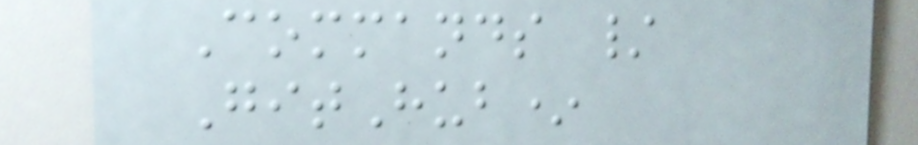Commands /
GitHub*
